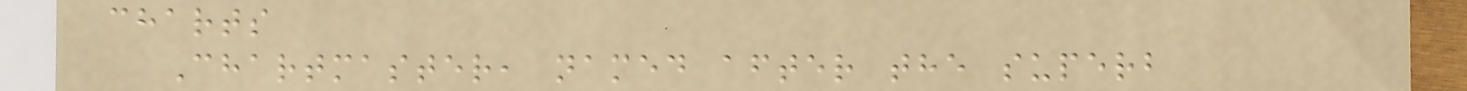charts
Chartmaster, named after the superb
